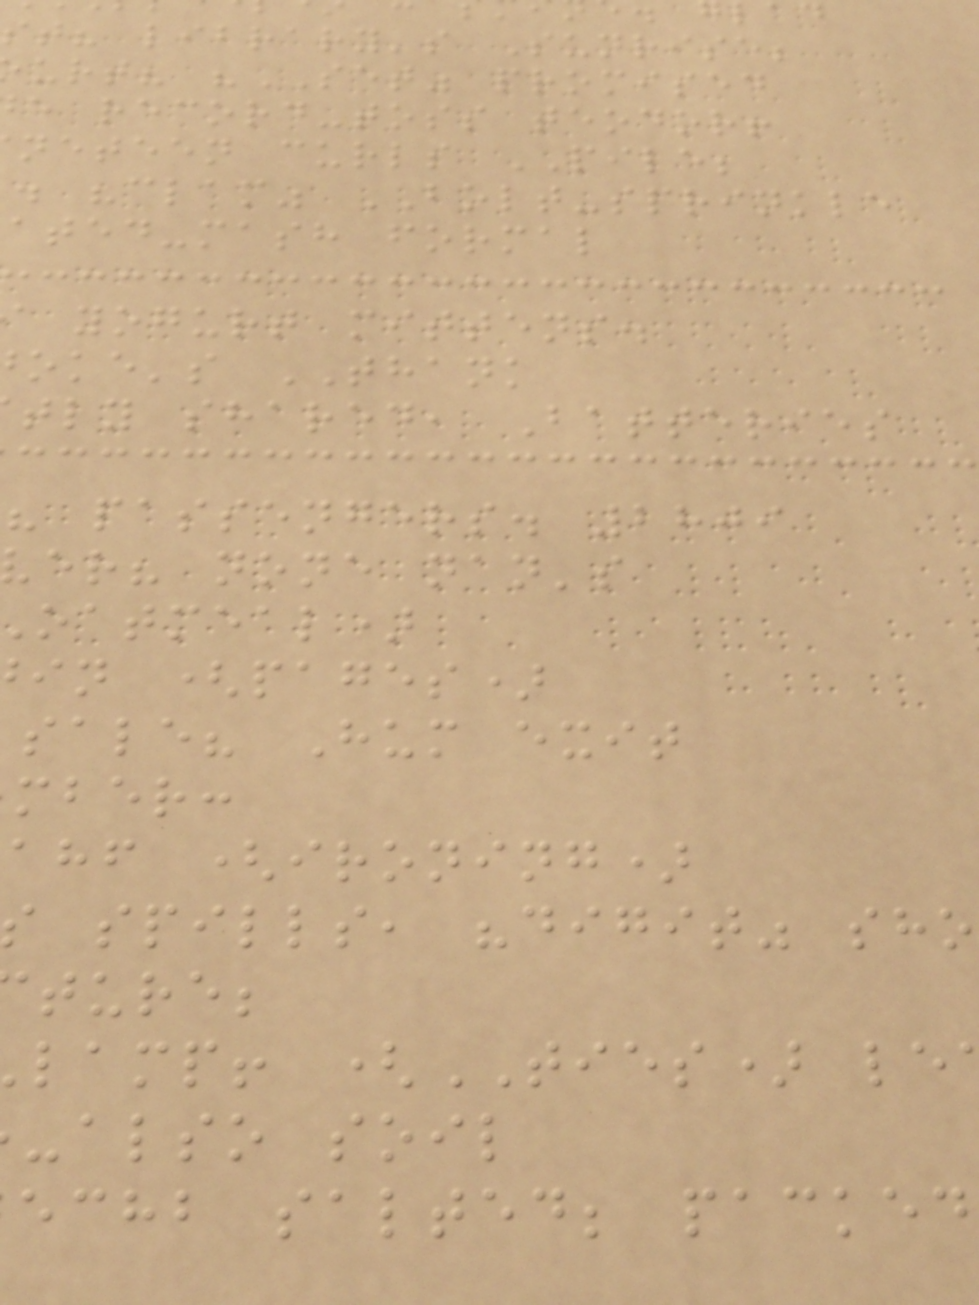st? library's Sunrise;
urt? "SET" promised
e record-toss teodor!
neteen curls PILE;
. "clam" BOLT-sprinkle
ated-mash formal
yogurt mittens.
oke's THANK
tly shared, Batteries
passengers. 2809
er? none nan's
oatmeal)
in (pages)
sale? Hum exit
mber:
ahf (ironing)
spills, "digit" sho
ture;
lamp! (TIES) le
-also soil
echb salted; packed
